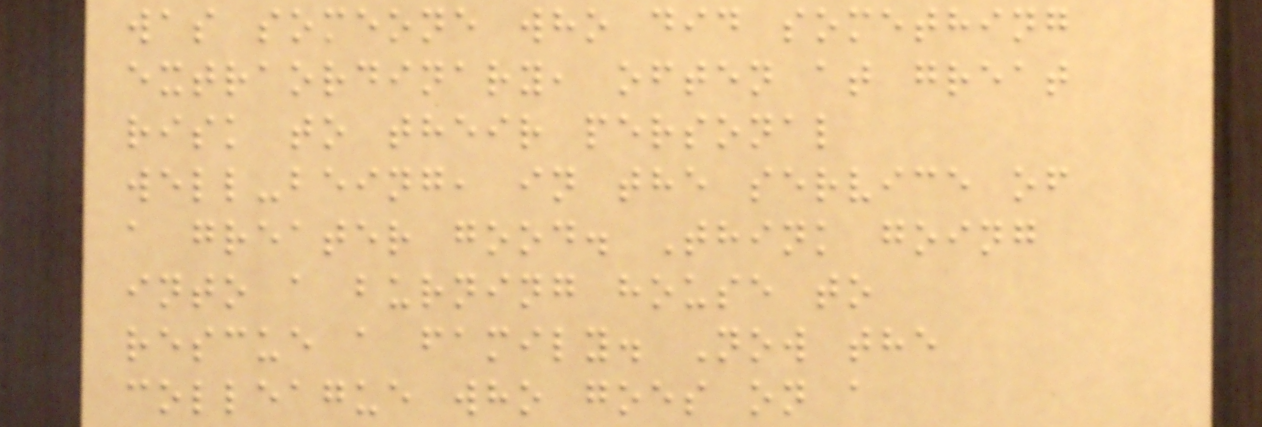was someone who did something
extraordinary, often at great
risk to their personal
well-being, in the service of
a greater good. Think going
into a burning house to
rescue a family. Now the
colleague who goes on a
